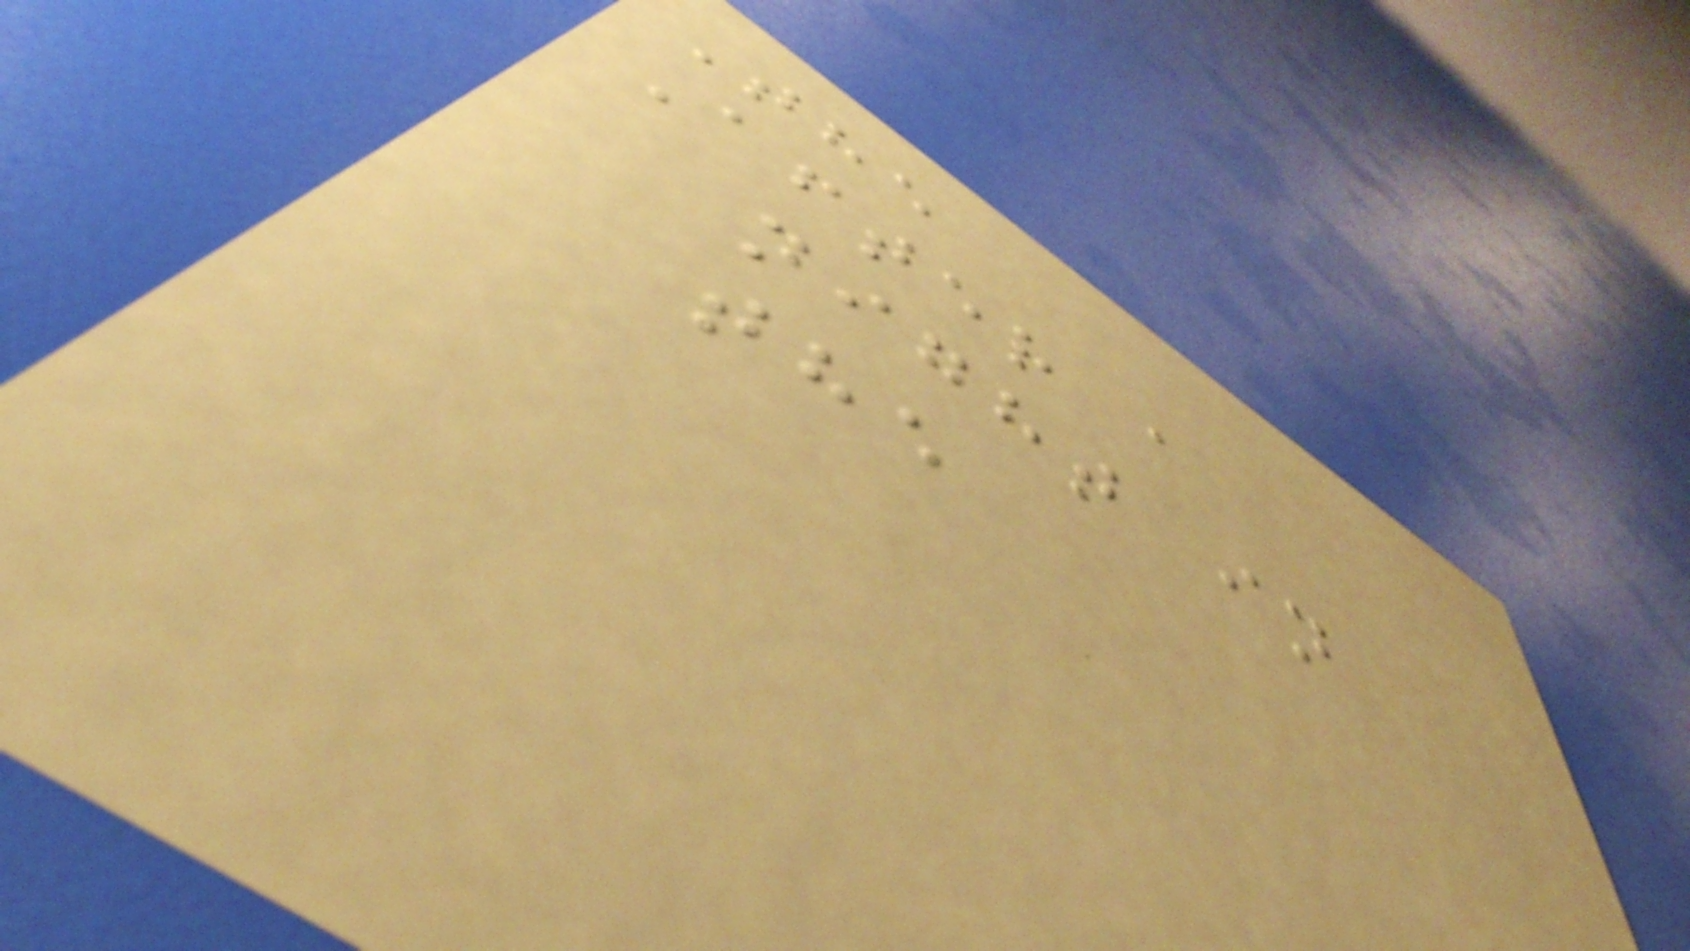The
After a
night in
the
